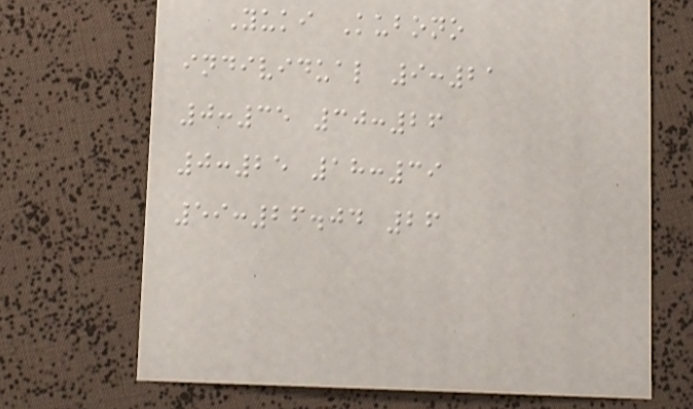Yuki Kubono
individual 9:21
0:35 30:26
0:25 18:39
59:26.04 26
